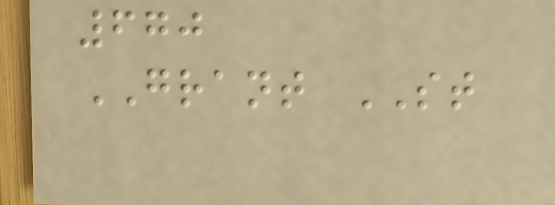670
GRANT ST
